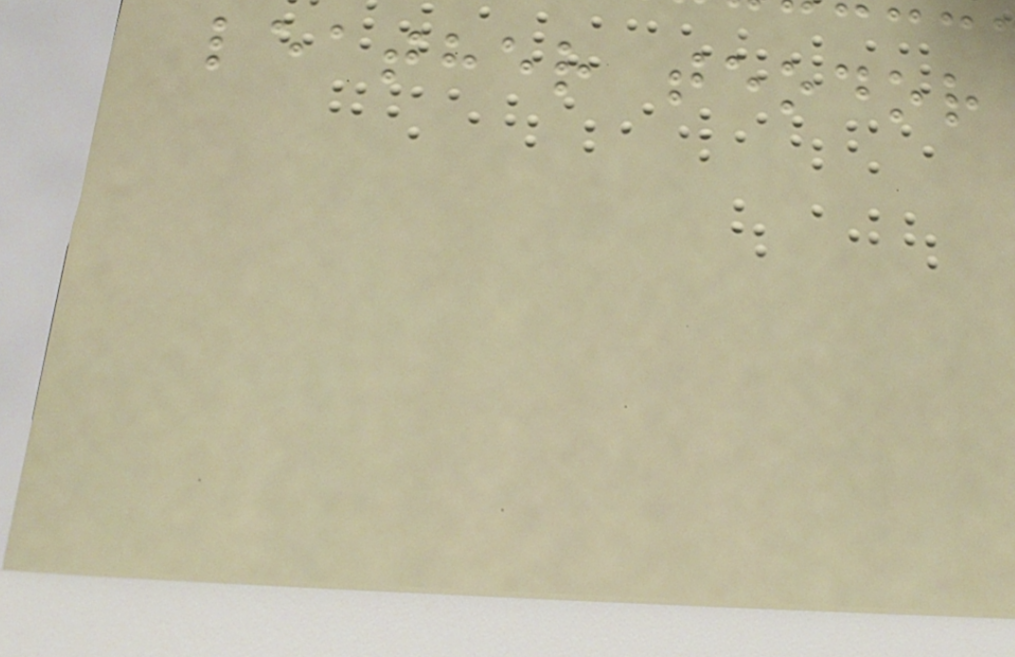leather teodor
